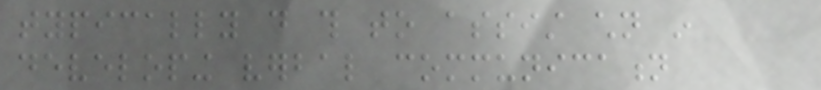typically do this to assist children in
developing verbal communication
